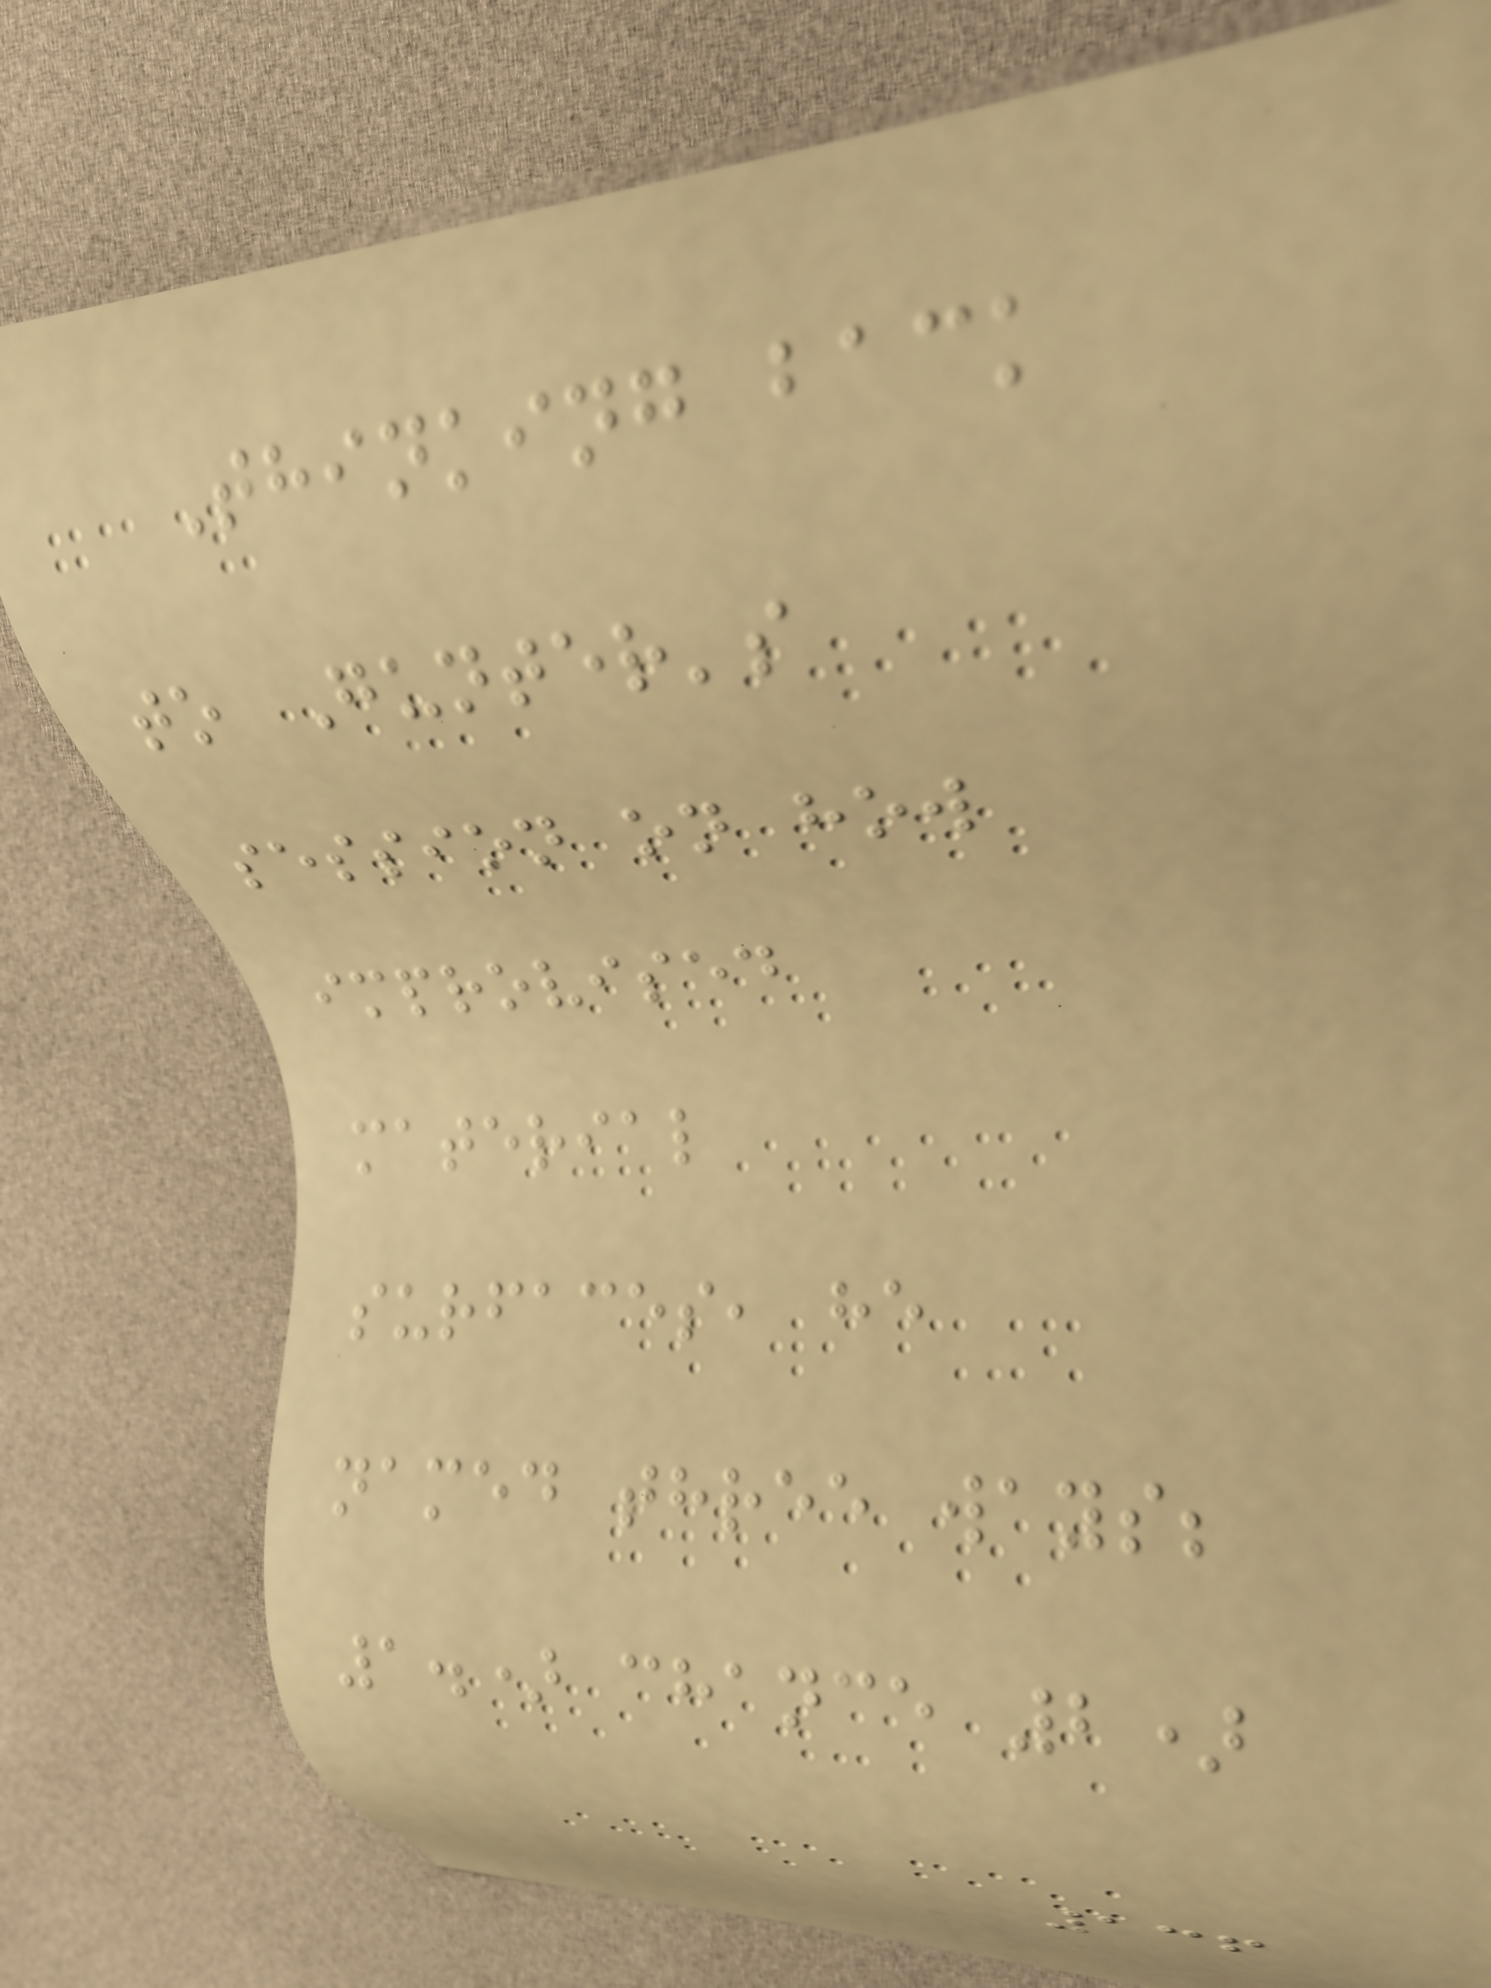Thinking back
to Gunter's
session on how
improvised
material
surfaces, he
named three ways;
1.) chance 2)
136
